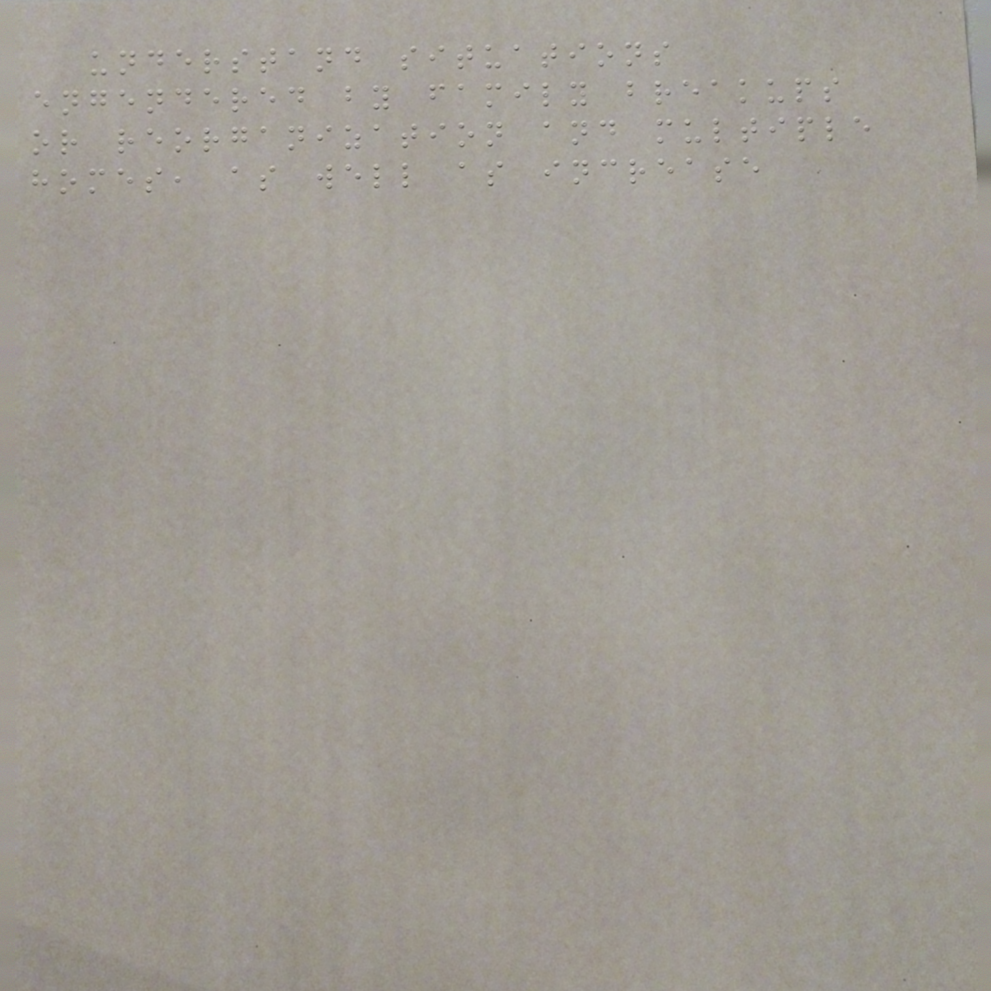understand situations
engendered by family breakups
or reorganization and multiple
homes, as well as increase
